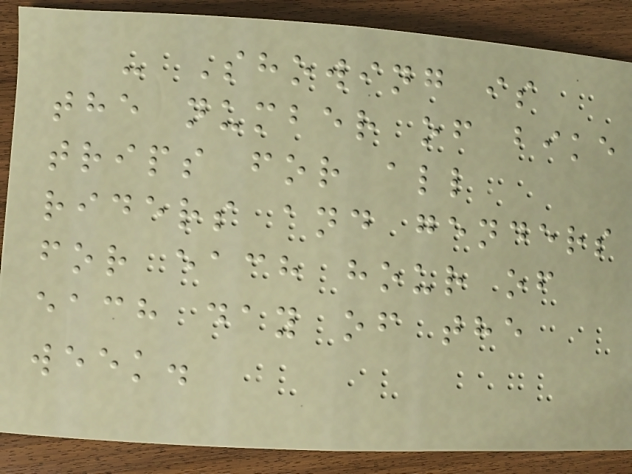- Showing is
the number of bike
trips for all
riders and genders
for each hour of
each day of the
week.
